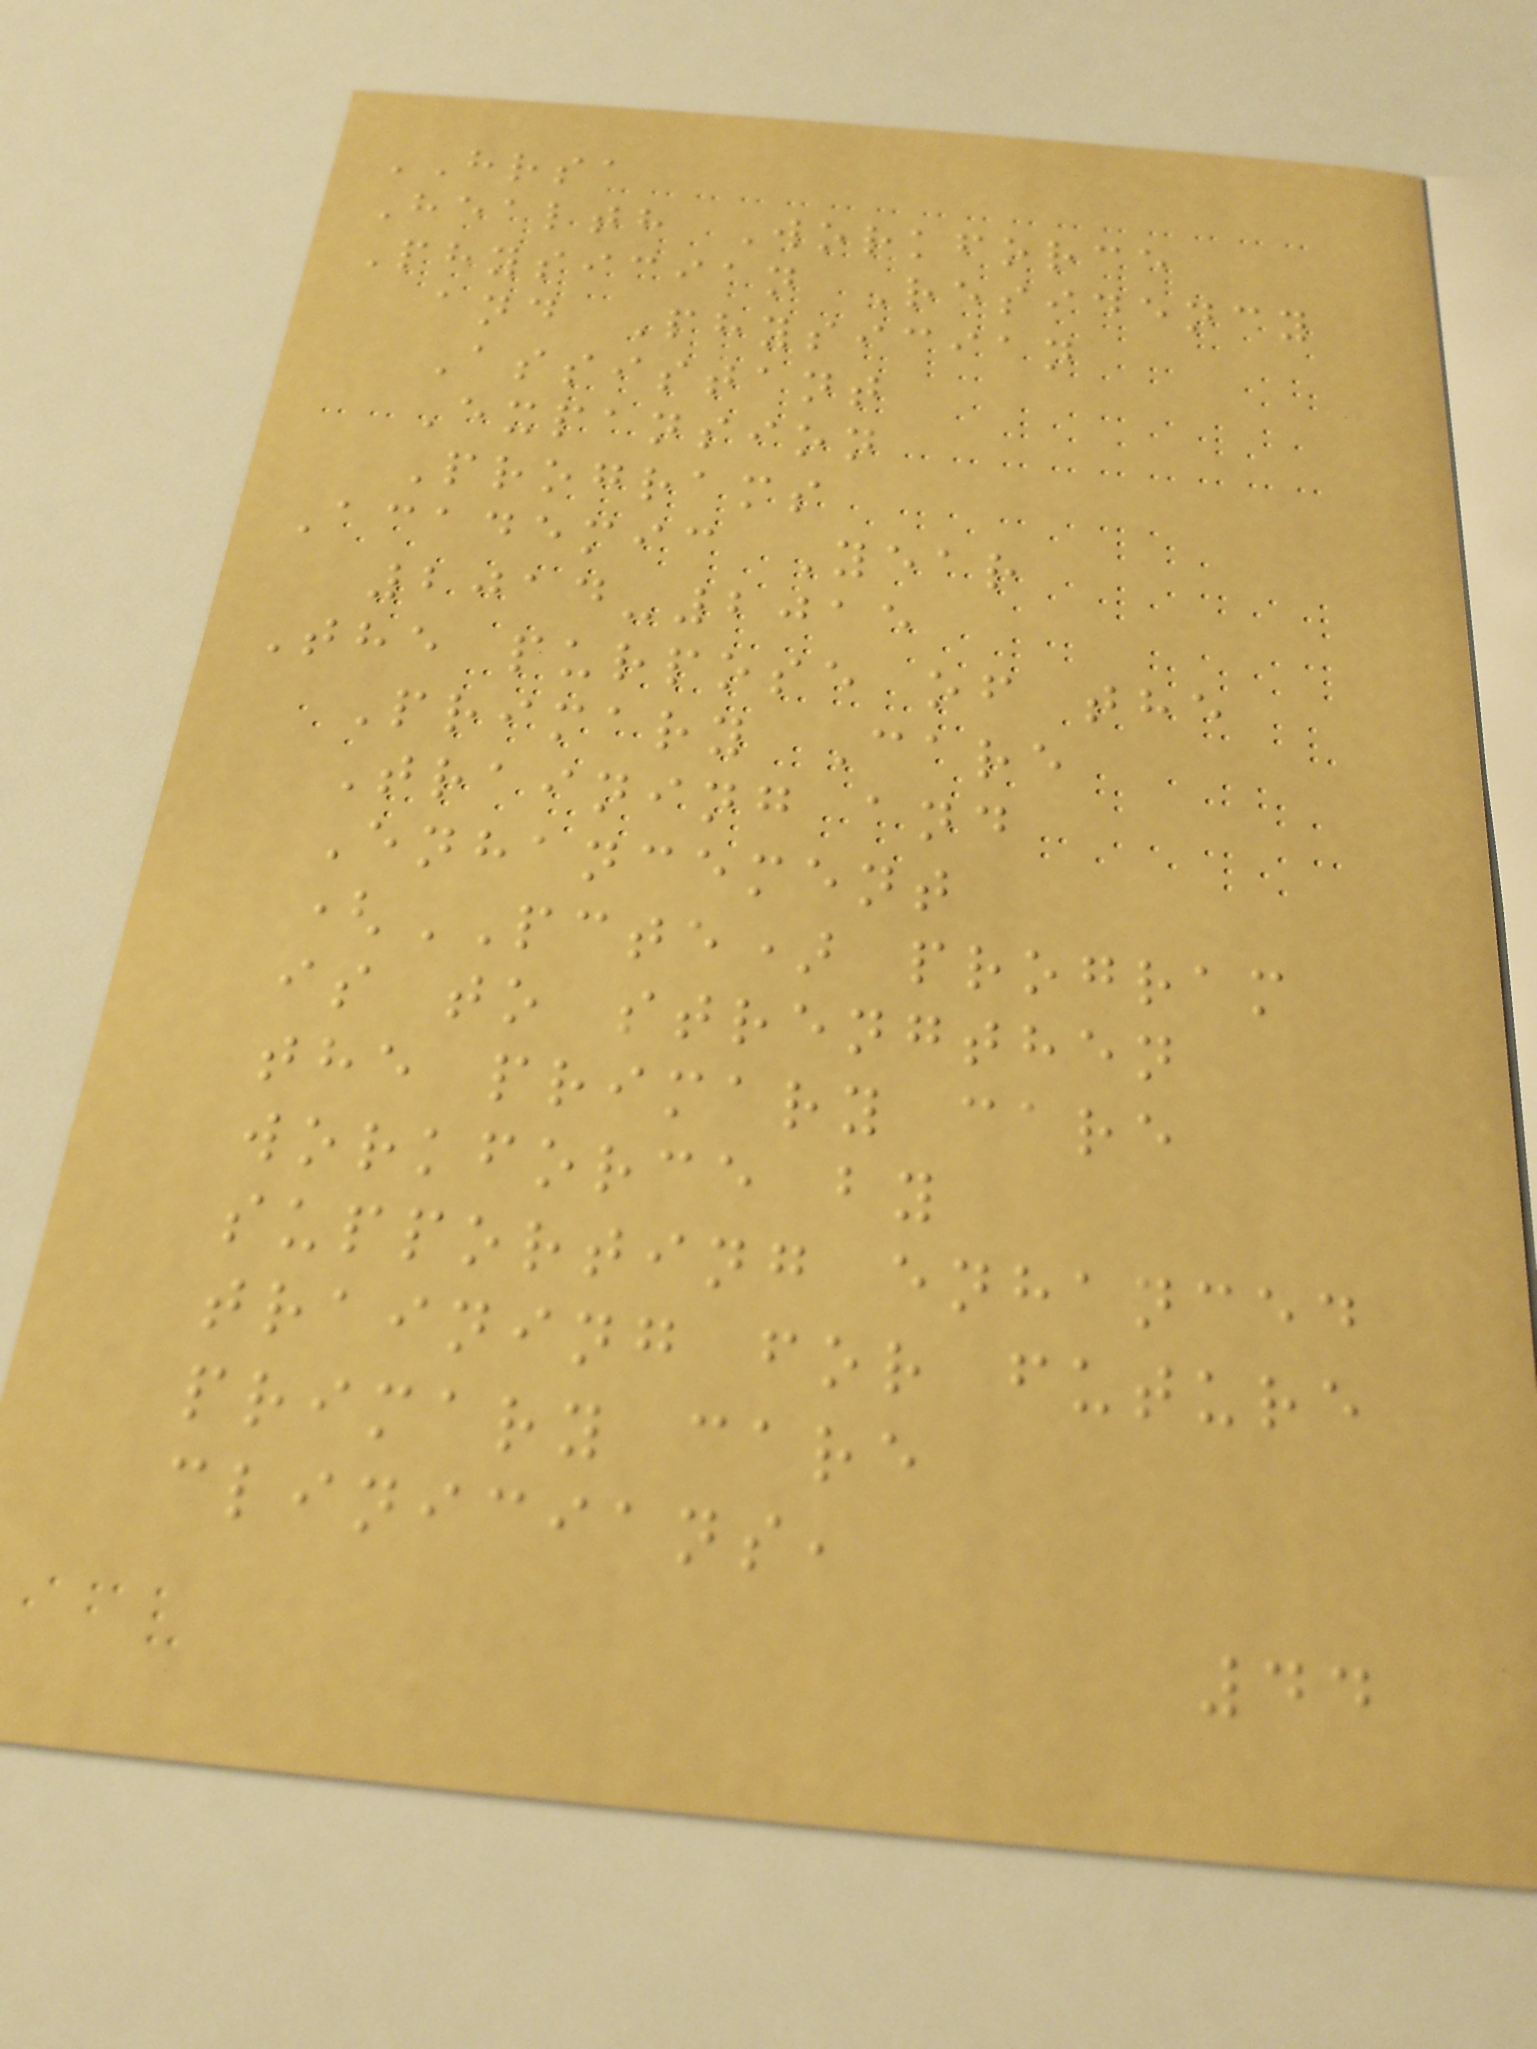HRSA
Health Workforce
Physician Residency
and Physician
Assistant
Expansion
Programs
Academic Year
2014-2015
The purpose of the
Primary Care
Training and
Enhancement
(PCTE) program
is to strengthen
the primary care
workforce by
supporting enhanced
training for future
primary care
clinicians,
44
